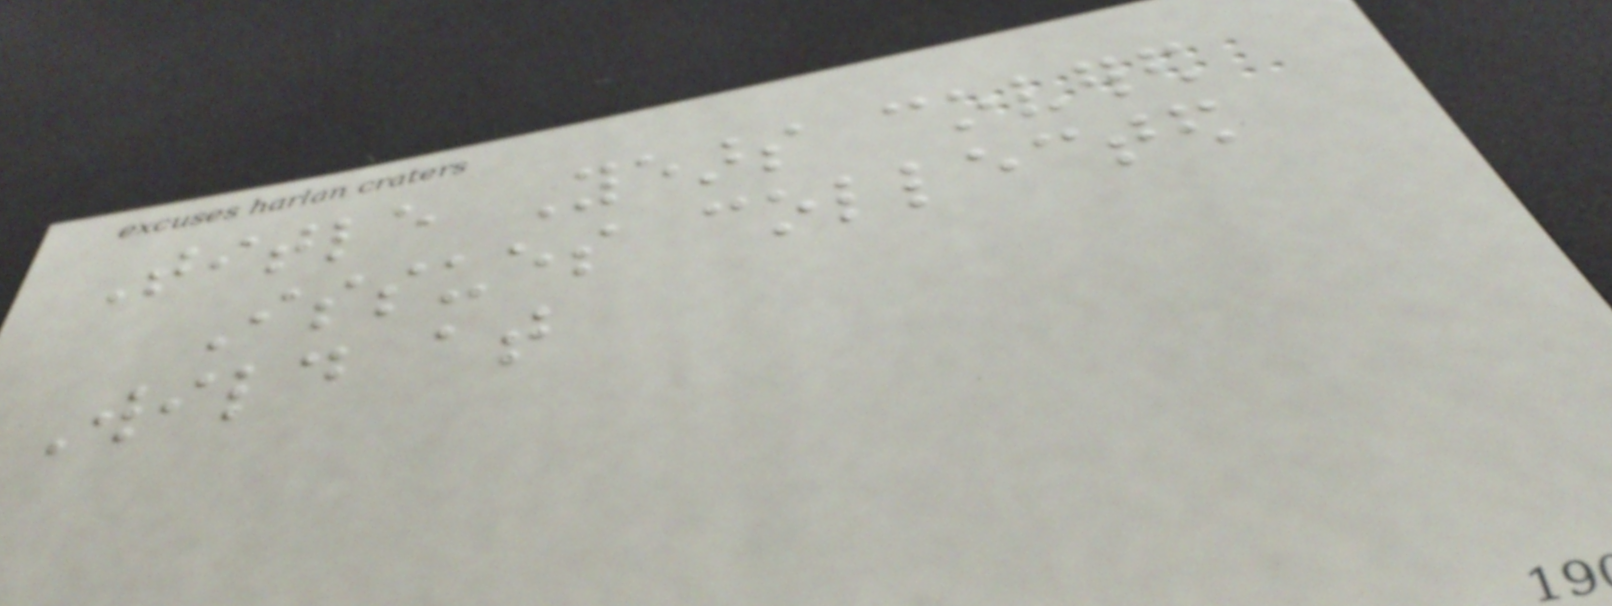Title Years covered
Issues collected
Wild at
